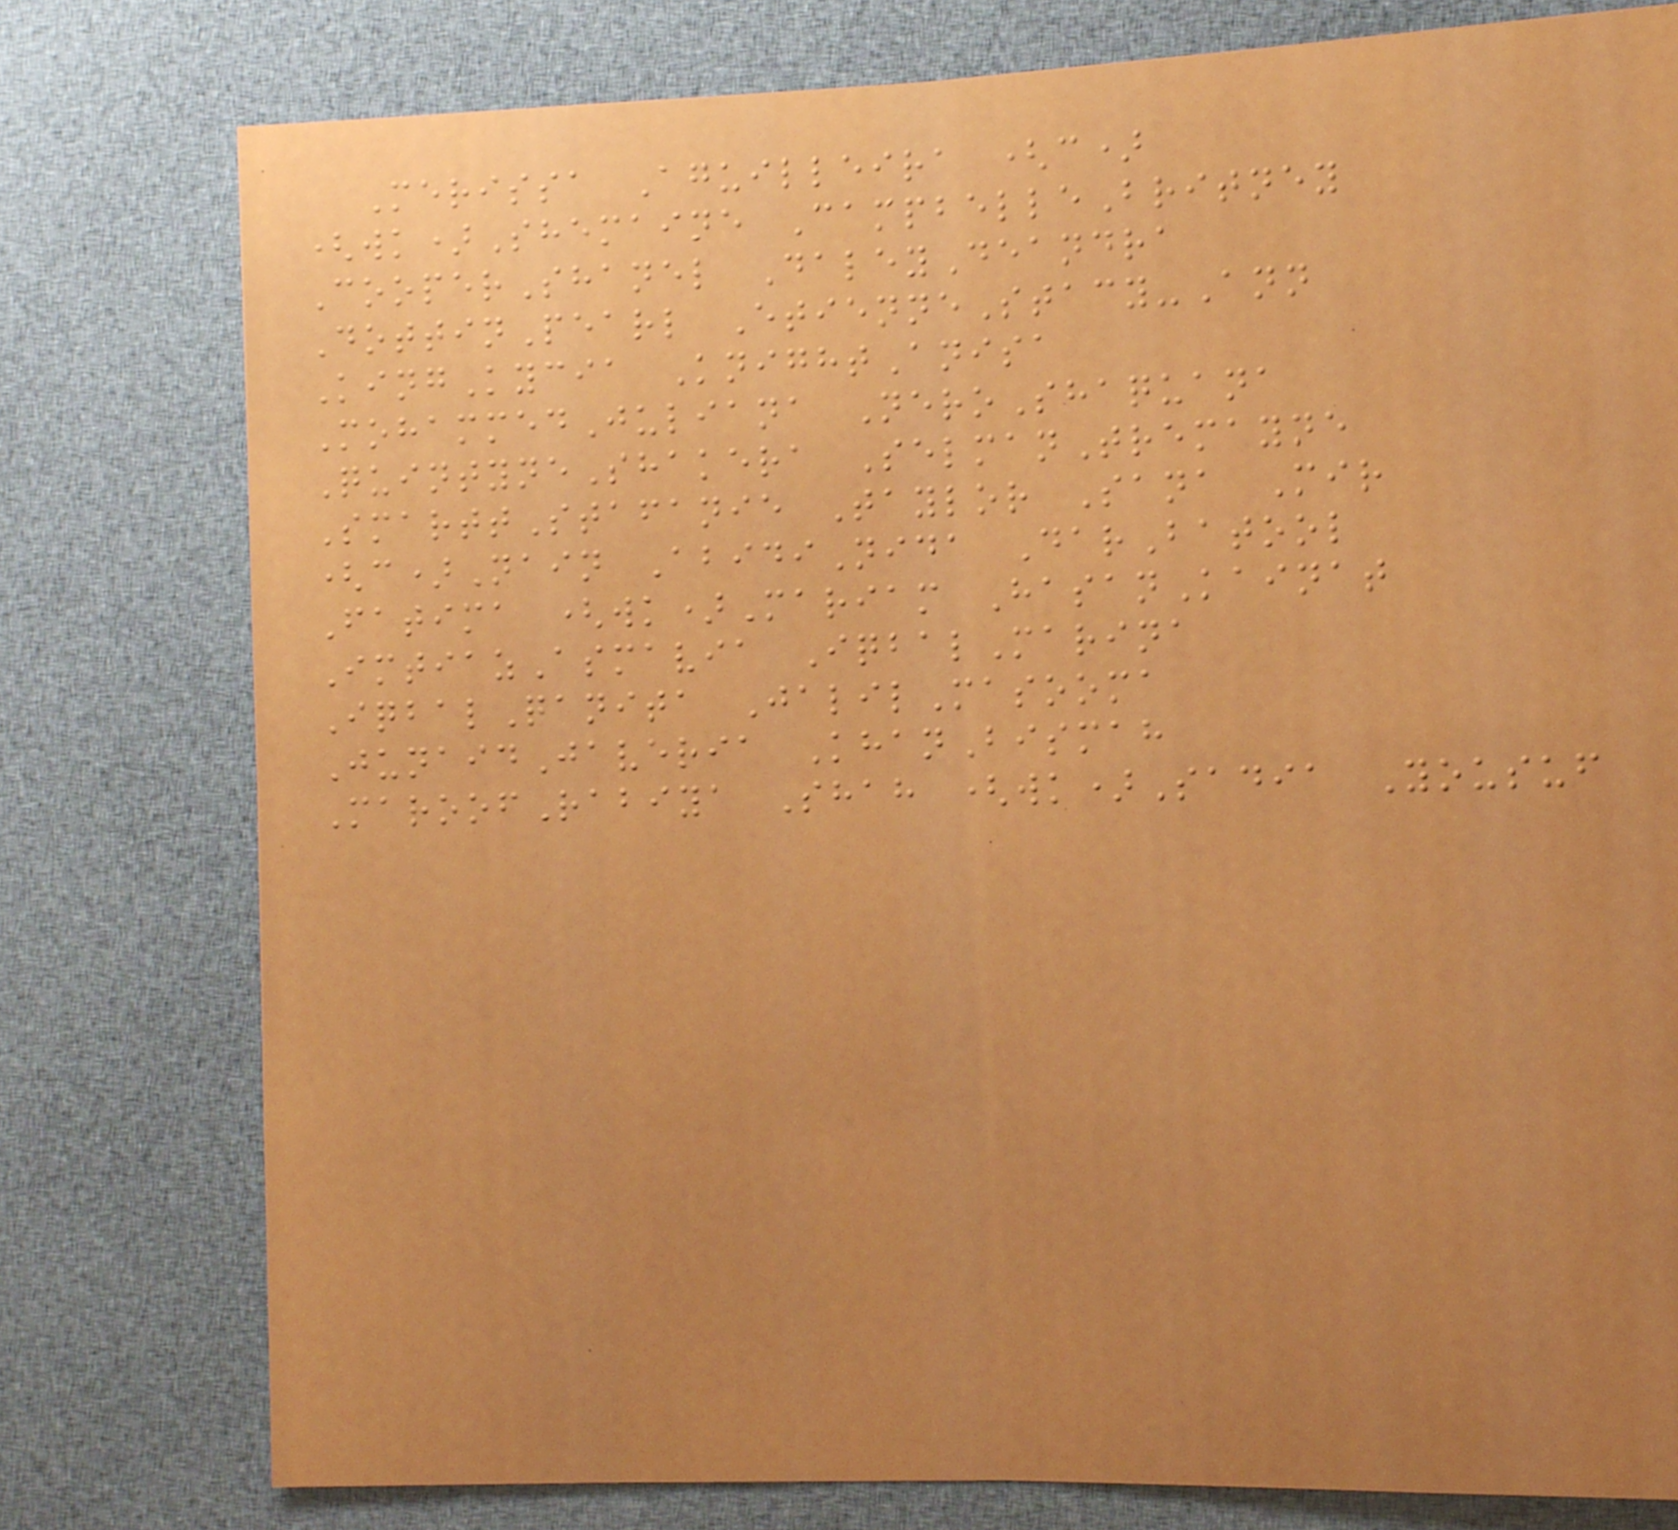Merissa Aguilleira (c)
(wk)Shemaine CampbelleBritney
CooperShanel DaleyDeandra
DottinPearl EtienneStacy-Ann
KingKycia KnightAnisa
MohammedJuliana NeroShaquana
QuintyneShakera SelmanTremayne
SmarttStafanie Taylor Sana Mir
(c)Nain AbidiNida DarBatool
Fatima (wk)Mariam HasanKainat
ImtiazAsmavia IqbalMarina
IqbalQanita JalilMasooma
JunaidJaveria KhanBismah
MaroofRabiya Shah (wk)Sadia Yousuf
